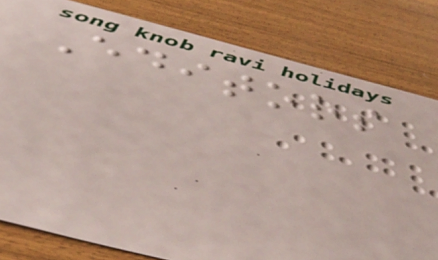Editors
